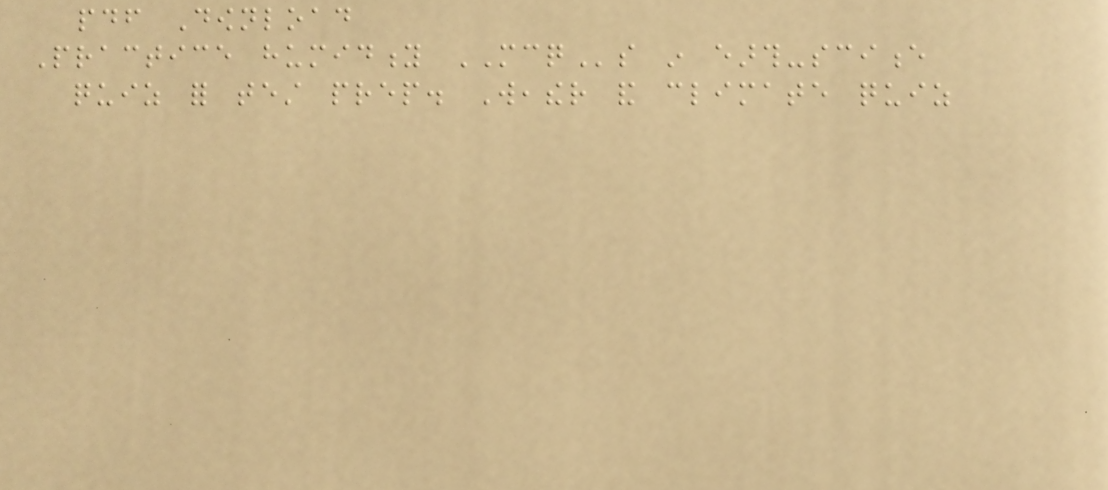pdf Download
Practice humidity MCQs in earth-science
quiz for test prep. Weather and climate quiz
